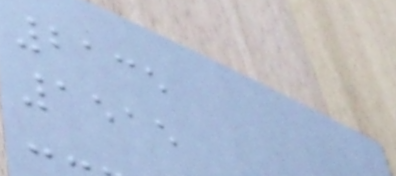2135
1515
